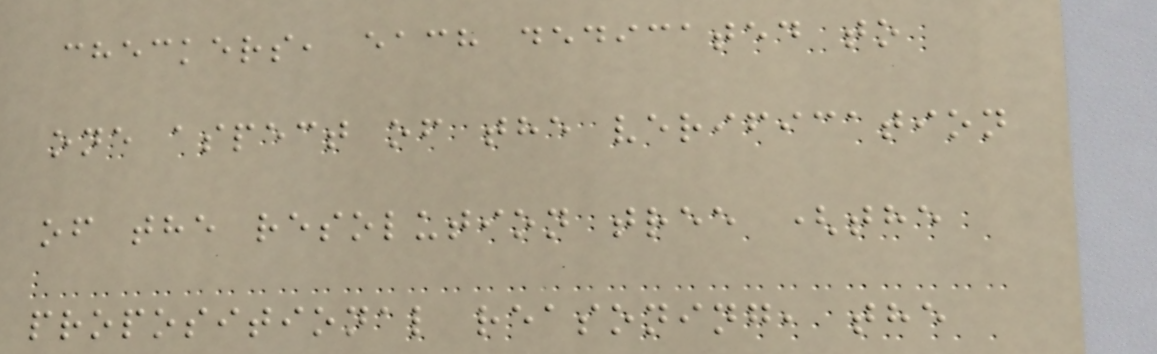checkers, each dedicated to
one aspect of the verification
of the resolution tree (the
propositional reasoning, the
